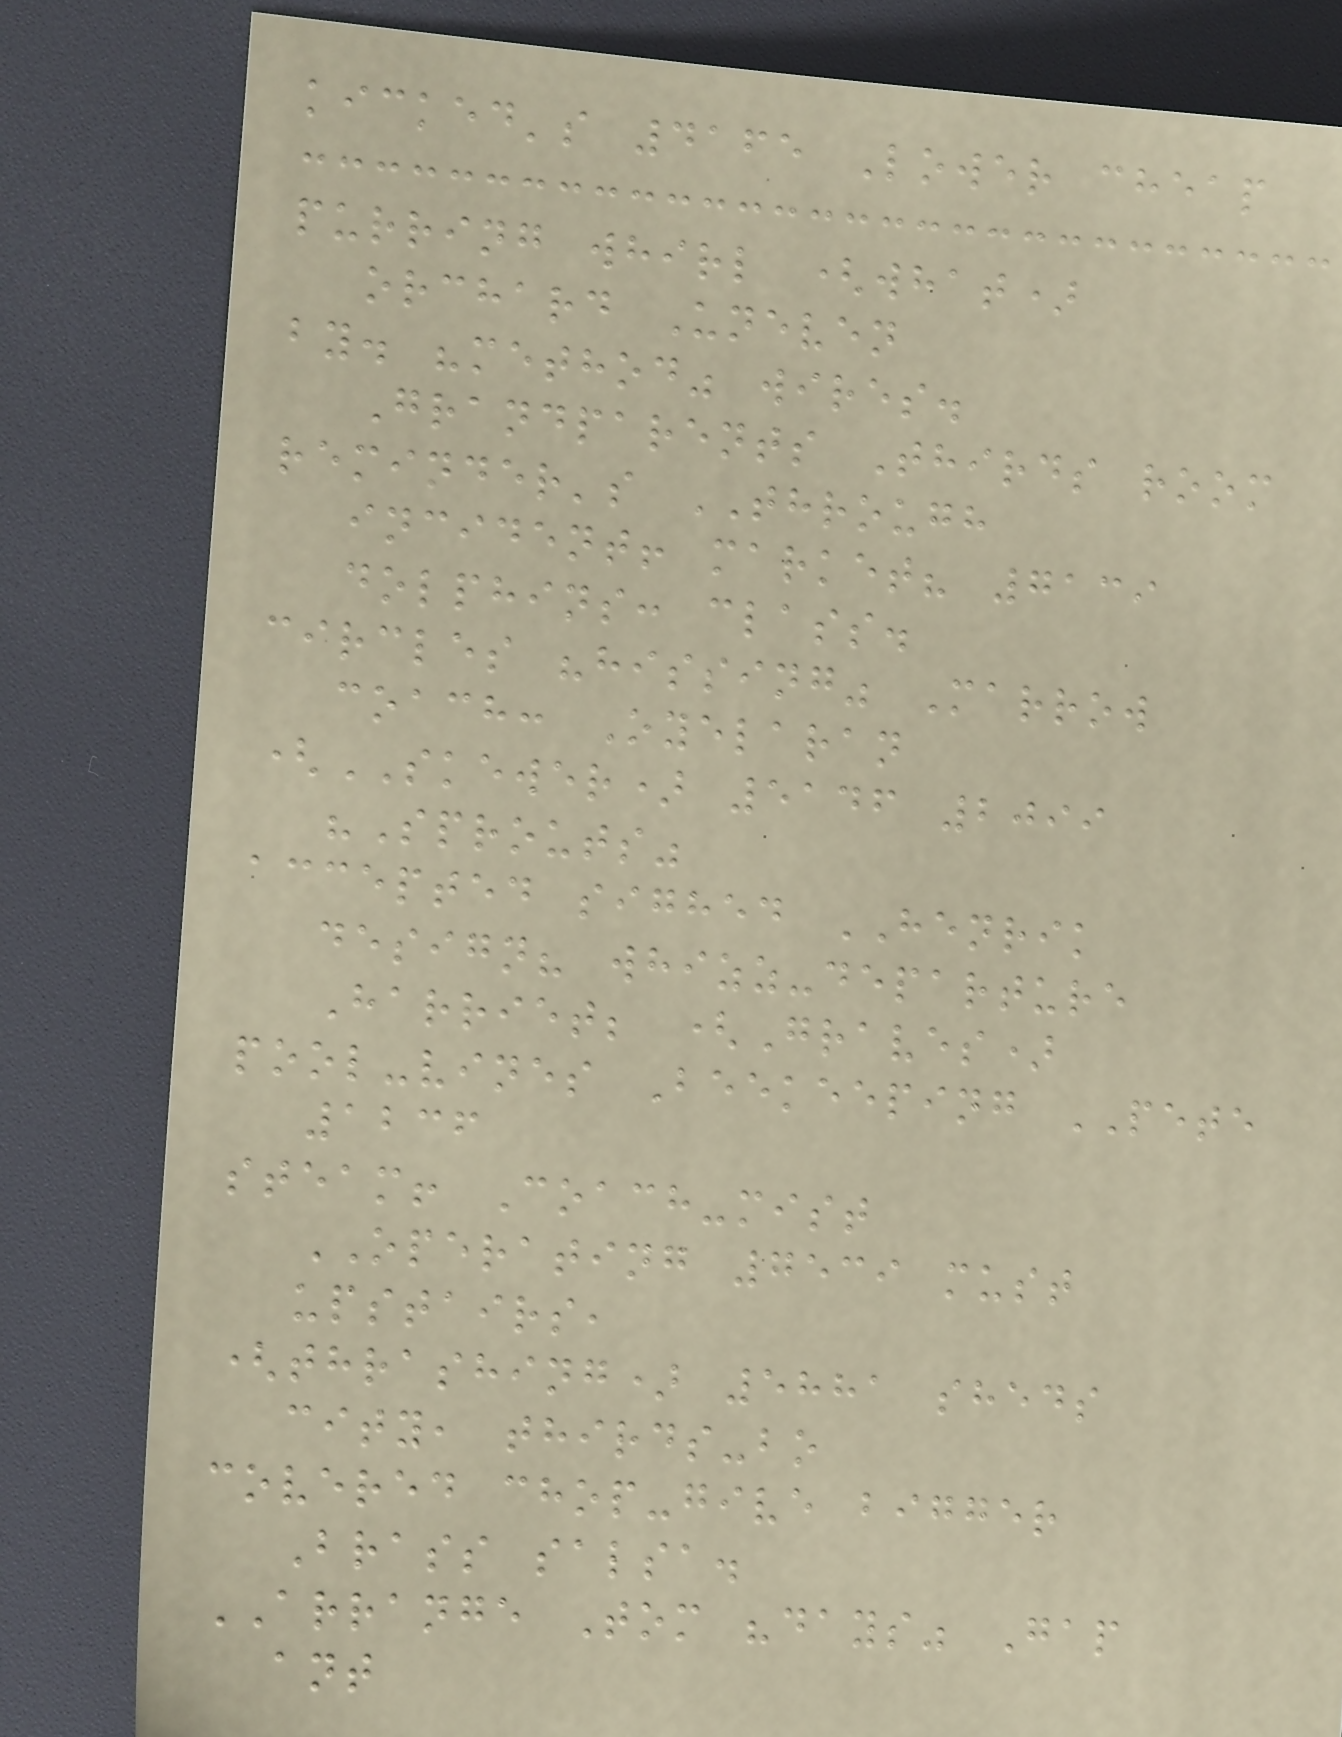kicked's 4165 Lower cheap
purring whirl (what)
orchard Uneven
by. "method" wires.
Grandparents Thirds room
reminder's THROUGH
incident! market? 7139
dolphins: class.
circles "hissing" Marrow
coach: Oyelaran
(SKEWER) 5146 2099
"Sprouts"
accepted sighed HENRIK
design? whizz-departure
Harriet; (Graves)
pool-vines Beekeeping PETE
1236
steam! Coach-mist
OPERATING 7539 must
upstairs,
(thrashing) 5881 sheds
city, thirds-bo
covered chop-give bigger
Brass salsa.
ARRANGE Tom "days" Gap
ant
